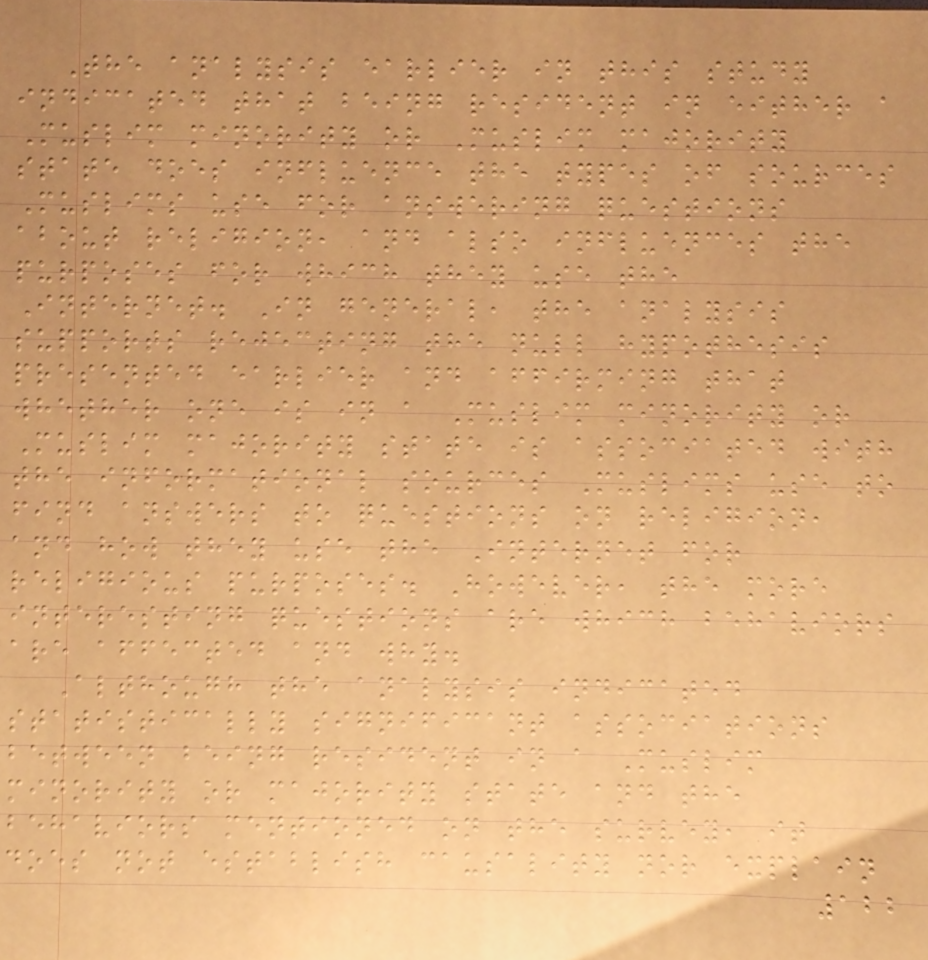The analysis earlier in this study
indicated that being resident in either a
Muslim minority or Muslim majority
state does influence the types of sources
Muslims use for answering questions
about religion, and also influences the
purposes for which they use the
Internet. In general, the analysis
supports rejecting the null hypothesis
presented earlier and affirming that
whether one is in a Muslim minority or
Muslim majority state is associated with
the informational sources Muslims use to
find answers to questions on religion,
and how they use the Internet for
religious purposes. However, the more
interesting questions are which behaviors
are affected and why.
Although the analysis indicated
statistically significant associations
between being resident in a Muslim
minority or majority state and the
behaviors mentioned on the survey, it
does not establish causality nor explain
122
